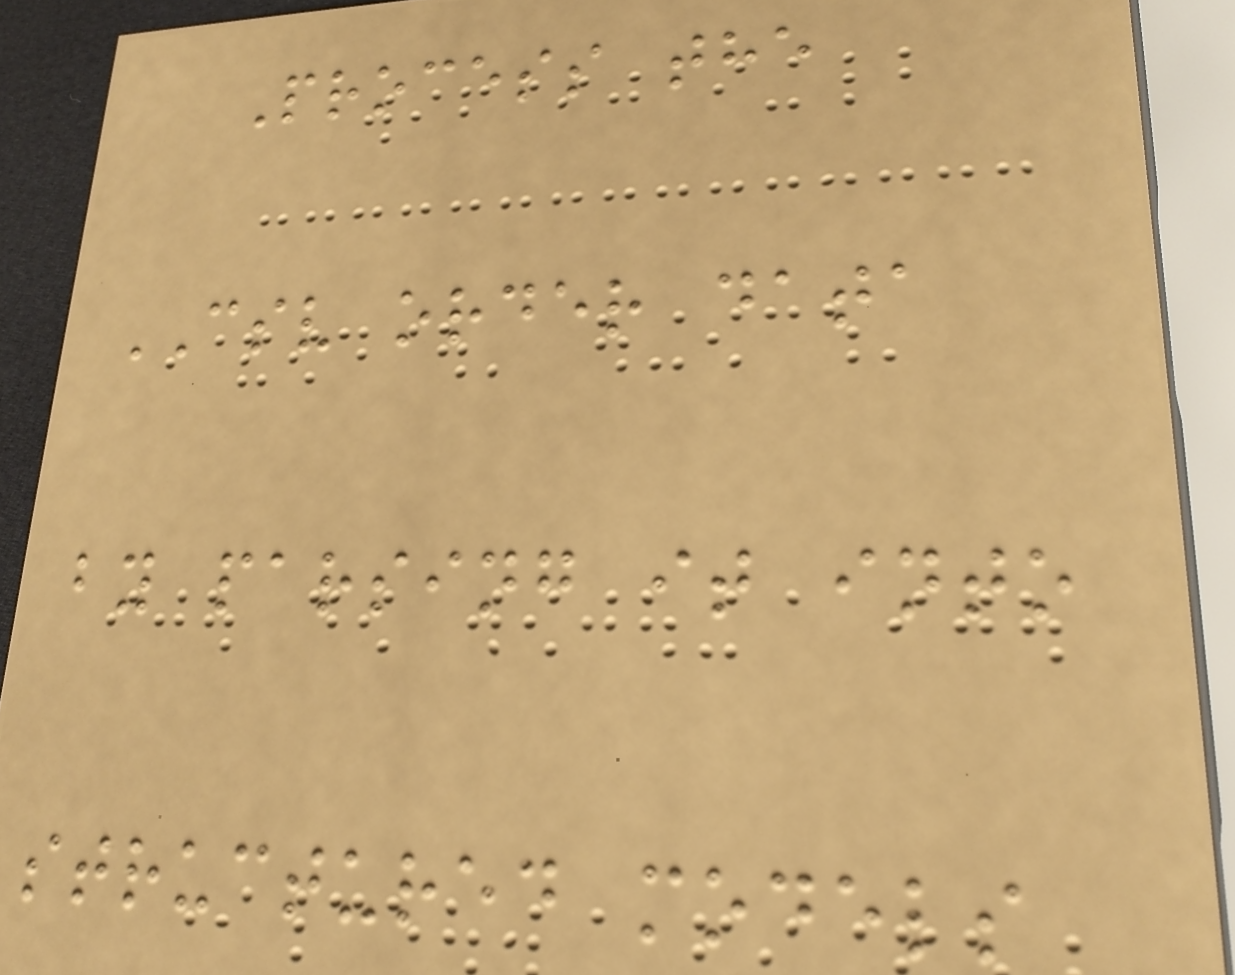Process the
CSV order data
by parsing it into
structured models
